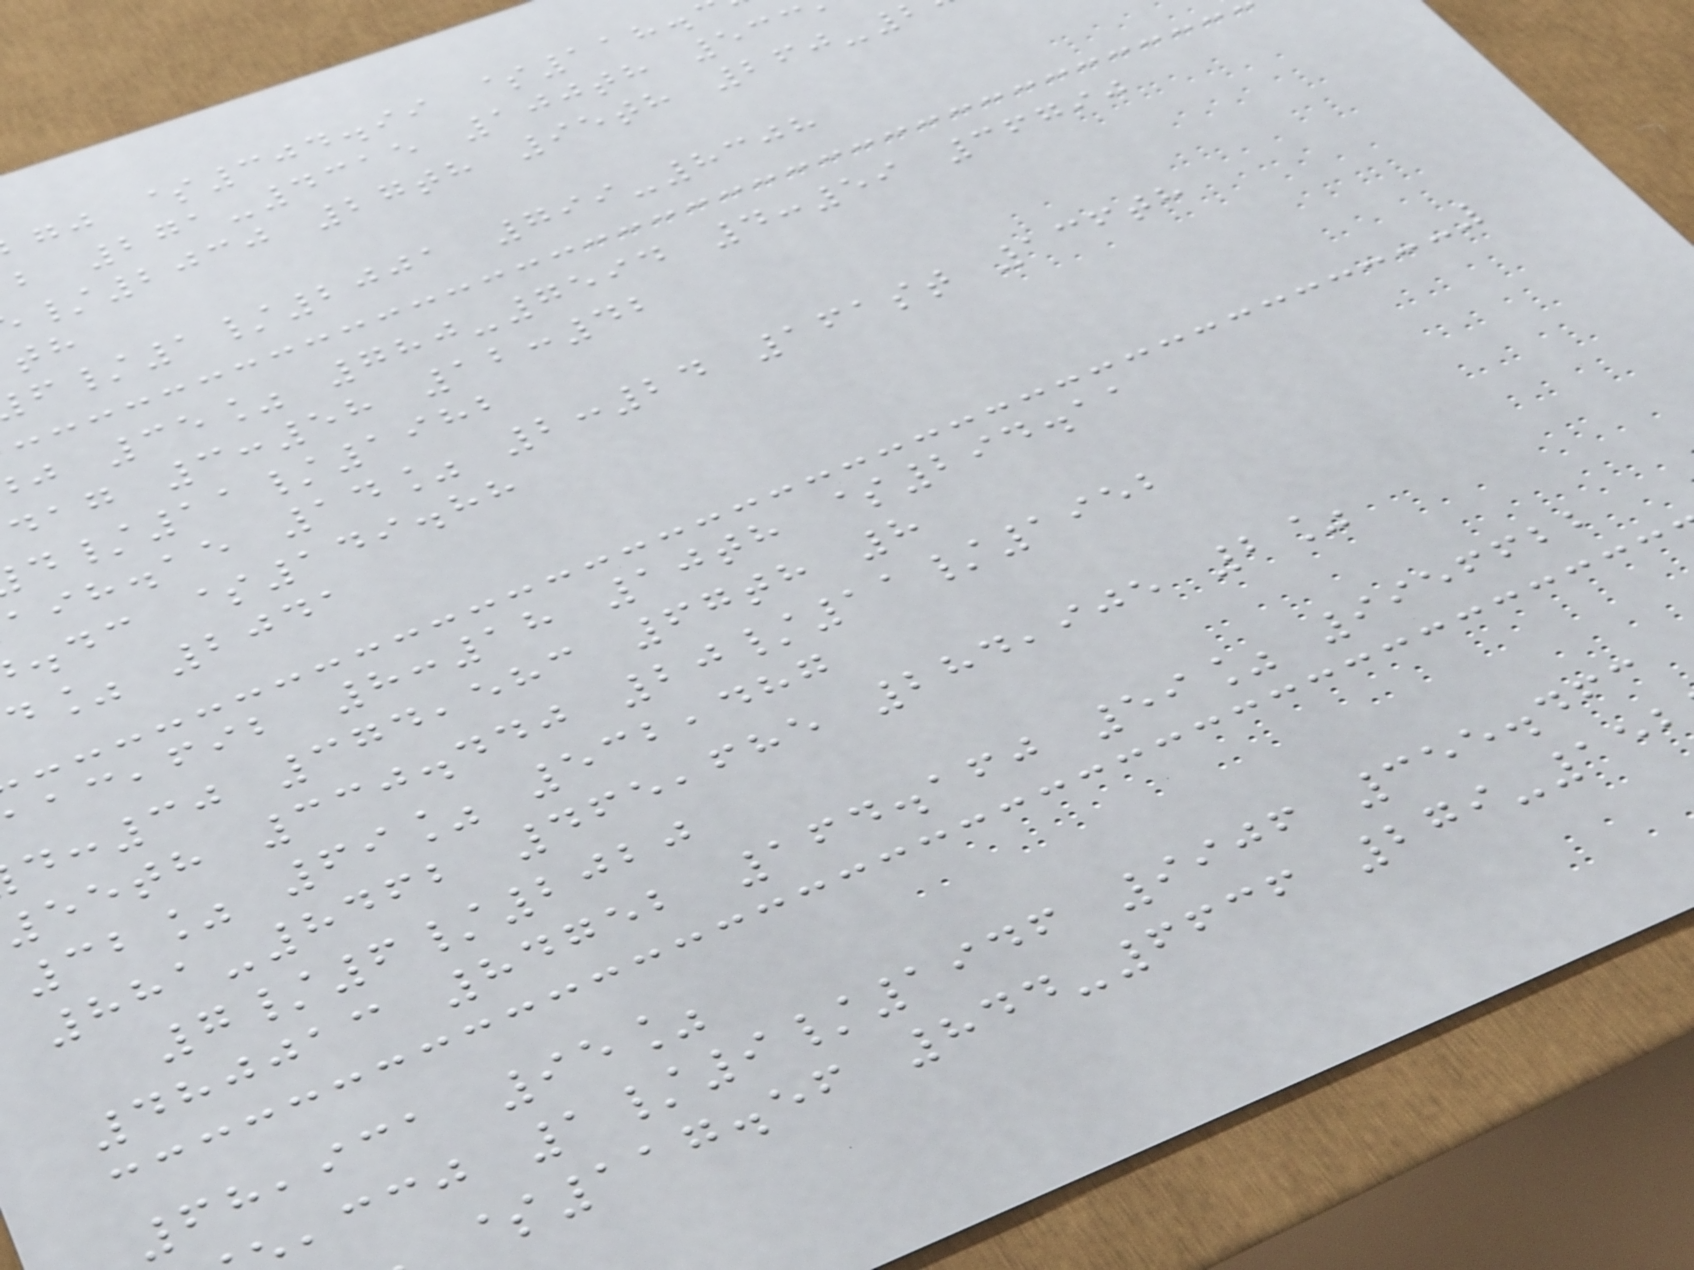gj $304.99 $118.
b 271-4315 100th 533
/2030 27th 95th 260-
/1/2001 799-8308
j 35% 780-7594 4:59 36790
dag 3:58 12:42
/11/1982
aih.ae 14% 2:24 161st 136th
.dc $149.88
d% 2041
,fib 8:18 10th $294.11
:30 374,583 67th 8
eeth 330.440 20/11/1952
32% 69% 532,487
881-8462 465,685 284,905 2%
7/6/2020
480013 84752 164.160 59% 9956622
68,931 95%
,ccj 1/9/1946 9906 355.463
$117.56 844-6636 279-15
